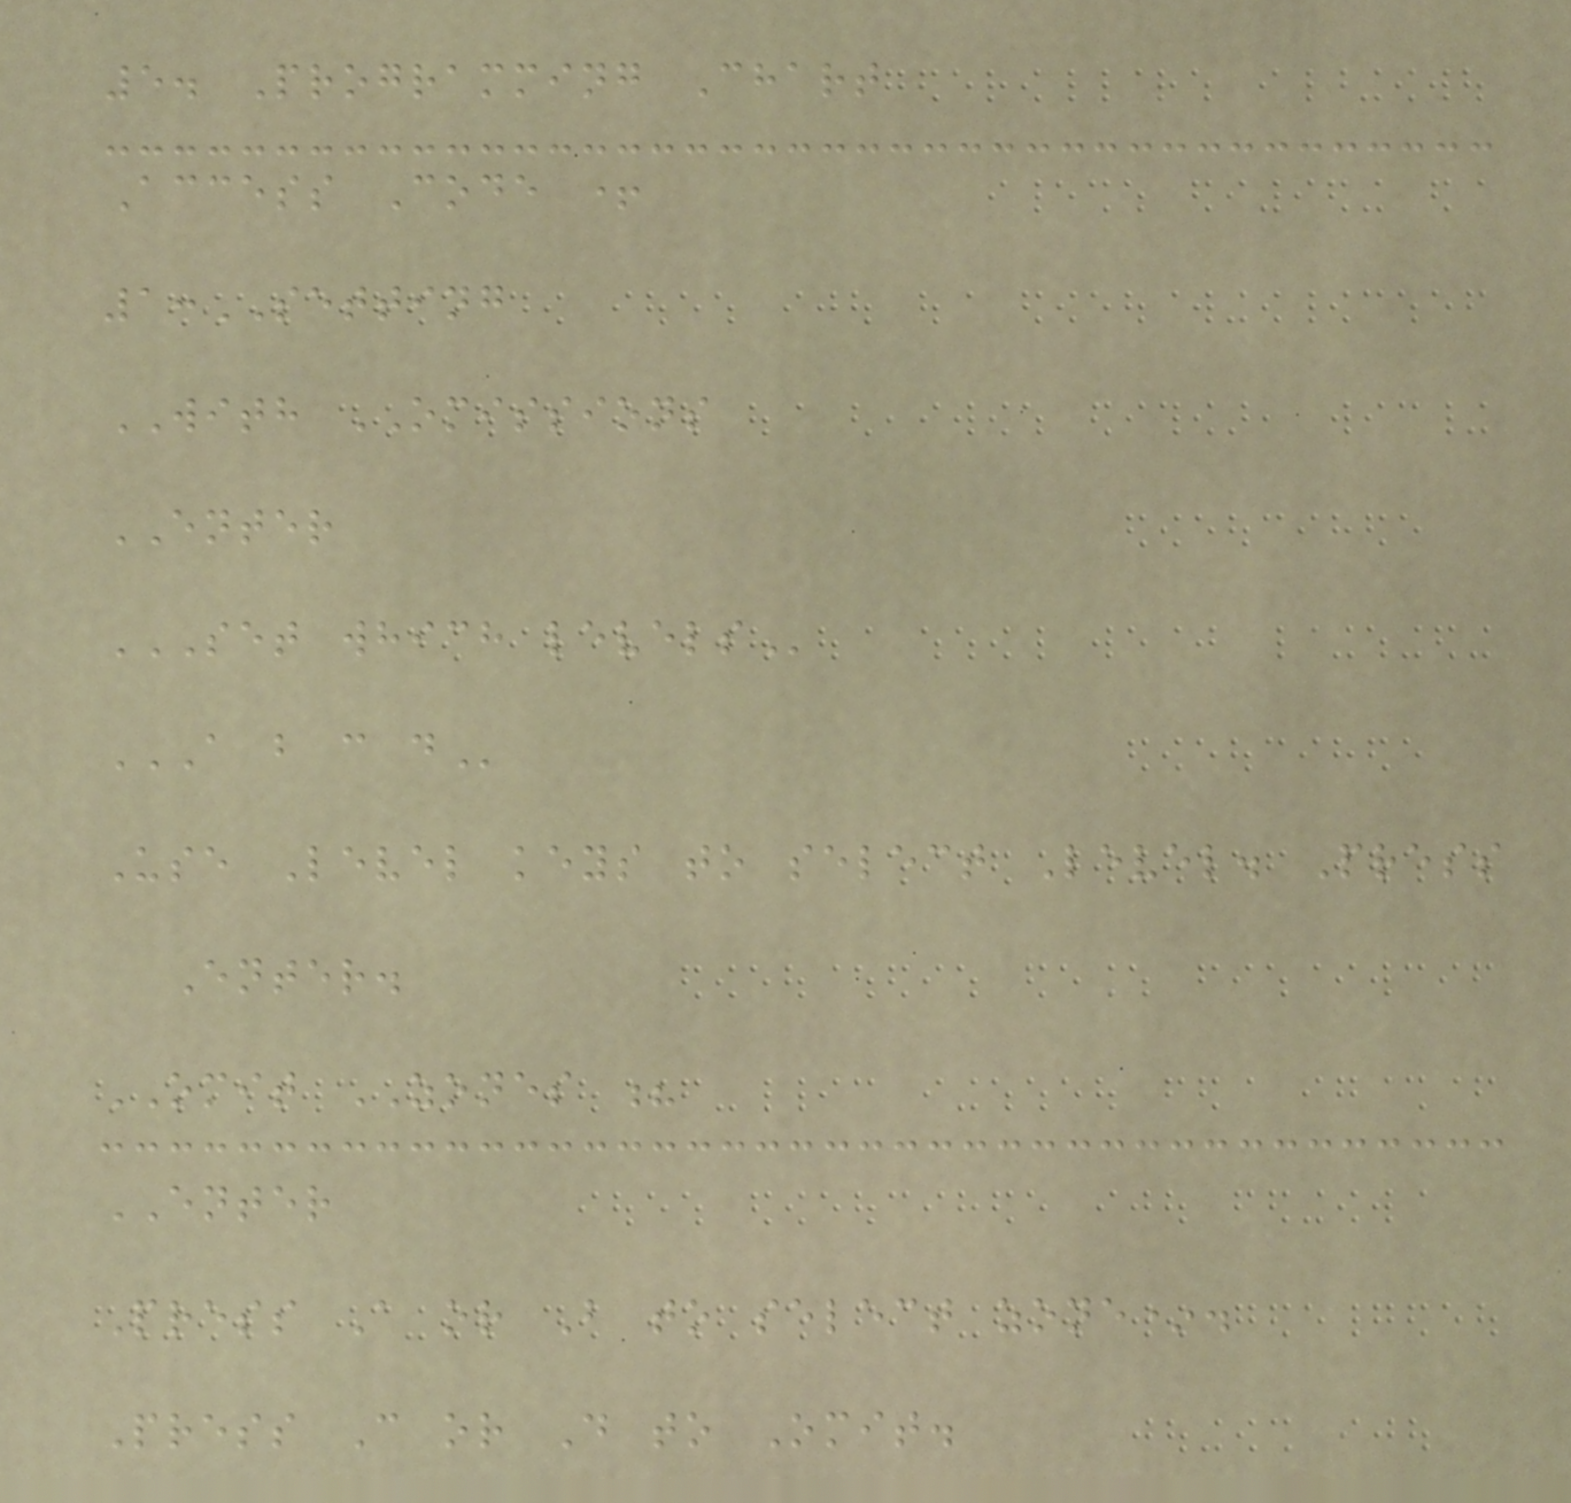5. Programming Chart
Access Code +
1:SETTING
WITH OMISSIONS
ENTER
SET WHICH LEVELS
A B C D
Use Level keys to select Level. Press
Enter.
OMIT ZONES ?
ENTER
Press A or B to select zone*.
Press C or D to Omit.
